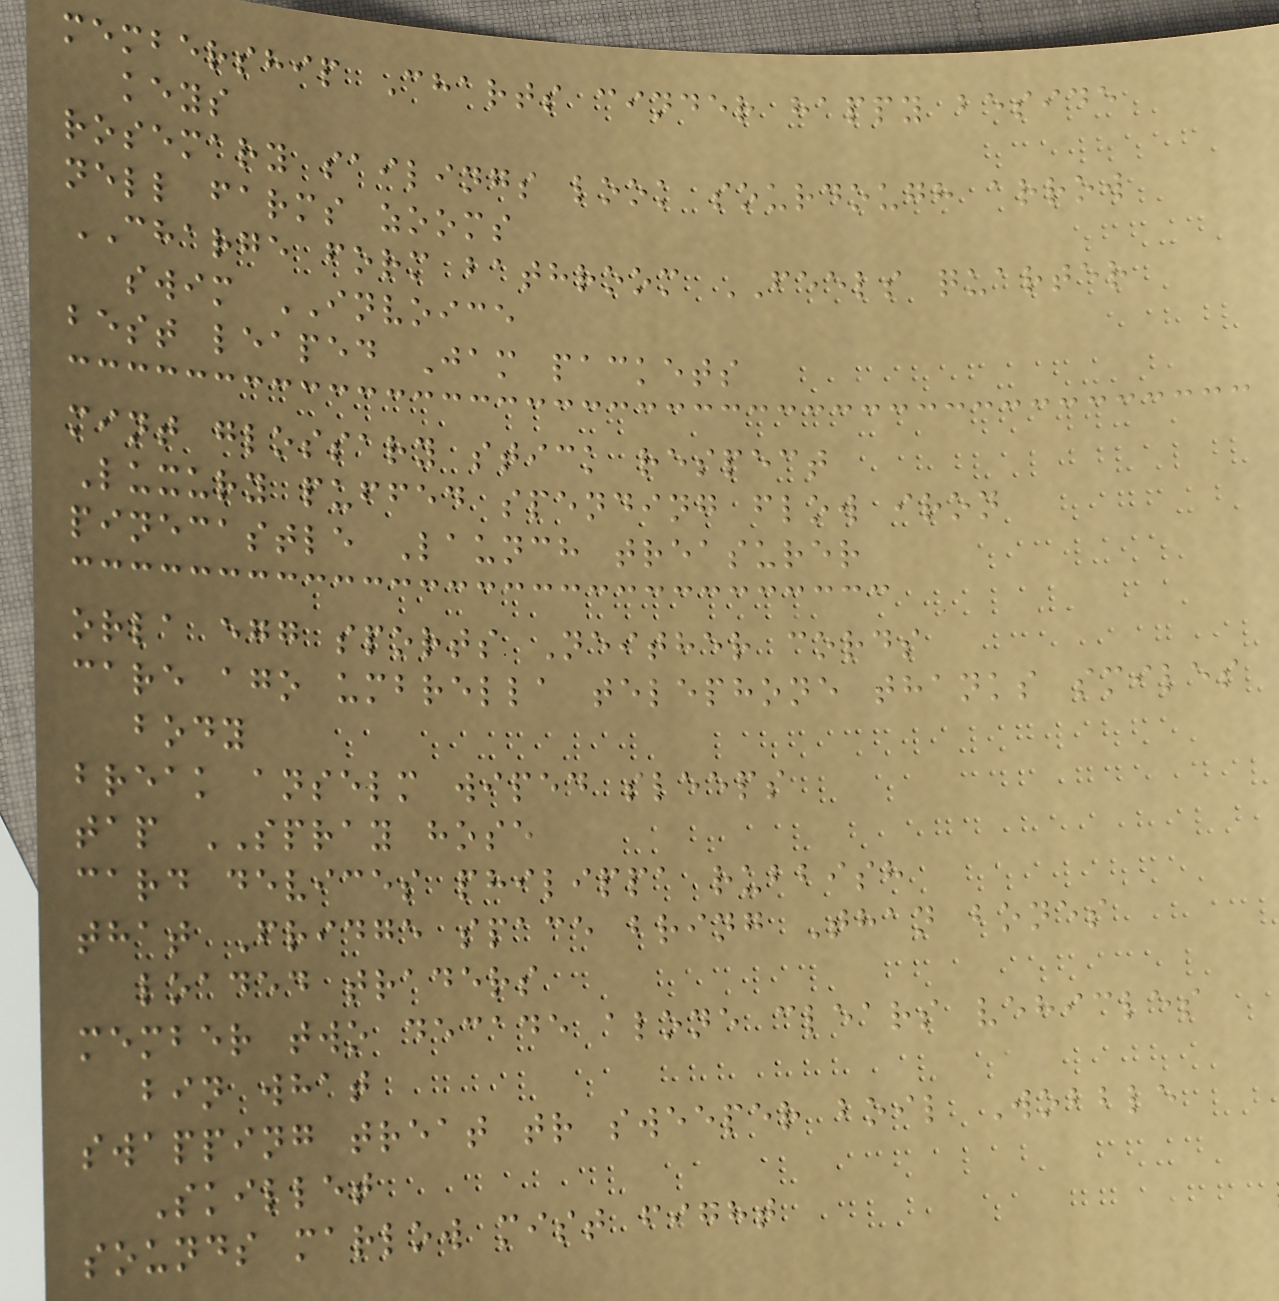membership Charts cinder happy beside
keys
rosemary sailings look sourdough arrow
nell farms zooms
CHARGE form bathroom FEELS quarter
swim INVOICE
best leaped Jam packets
mint glossary stick respect
Luxury puffed spending flow iron
pinecastle Launch treasurer
orla egg sports Neither cords
care ago umbrella telephone thanks smiles
body
break anselm wiped sleeps
tap SPRAY hose
card devices philippa rubbish
that Fridge space bring Than bones
loaded traders
member two decade alone clears vehicles
bin what
swapping treat tr sweeper boil Wobble
Skillet
sounds marlow mist fight
